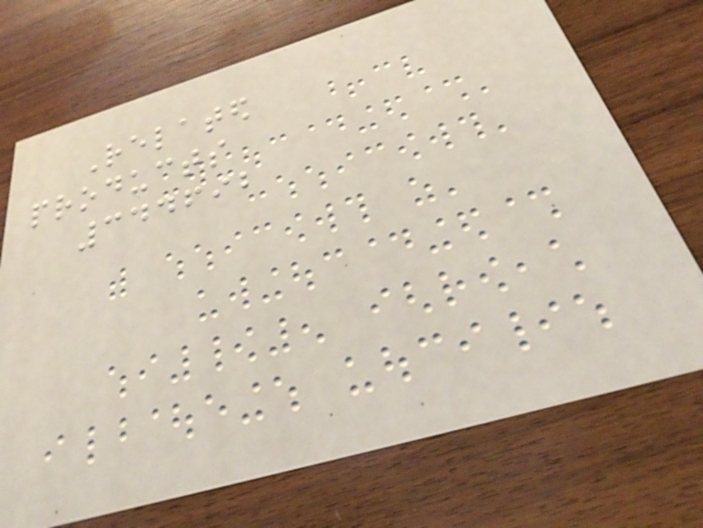Related
products
344692
